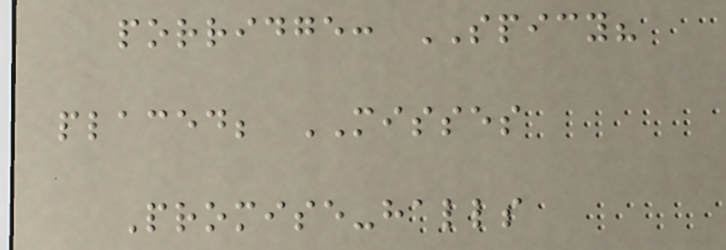porridge: SPICY?
placed; MISSES
Promise-halls
